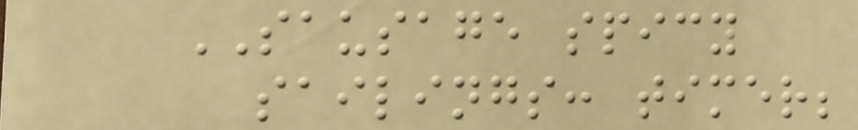SAUSAGE spicy
sailings: timer;
